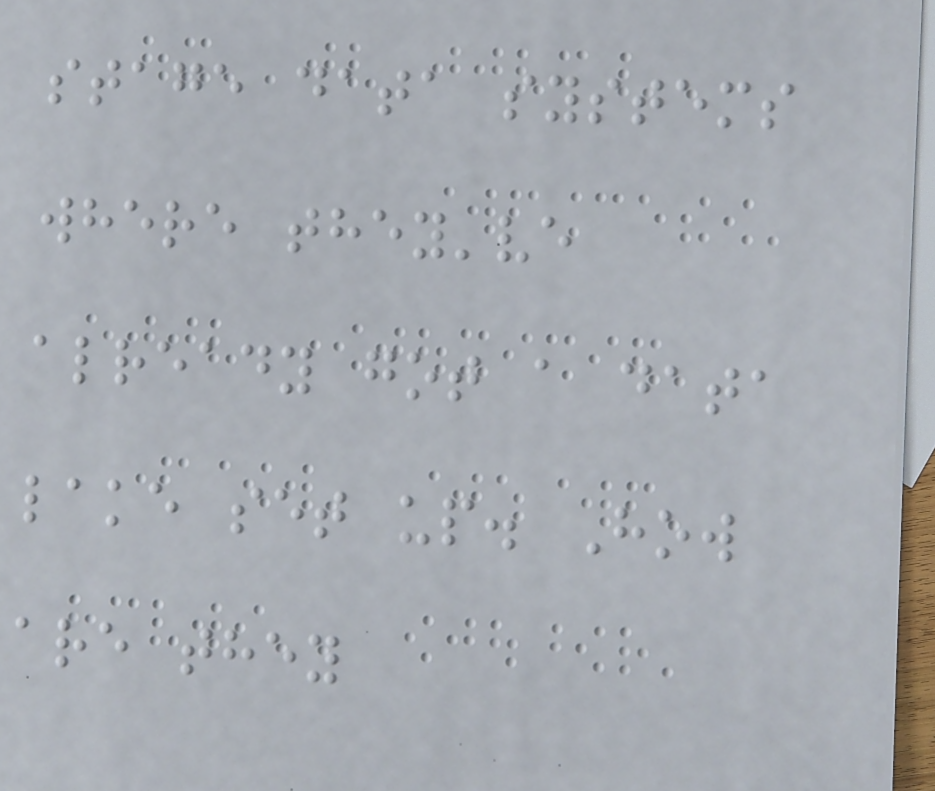stage data systems
where they've
already got a data
lake set up. How
are they
